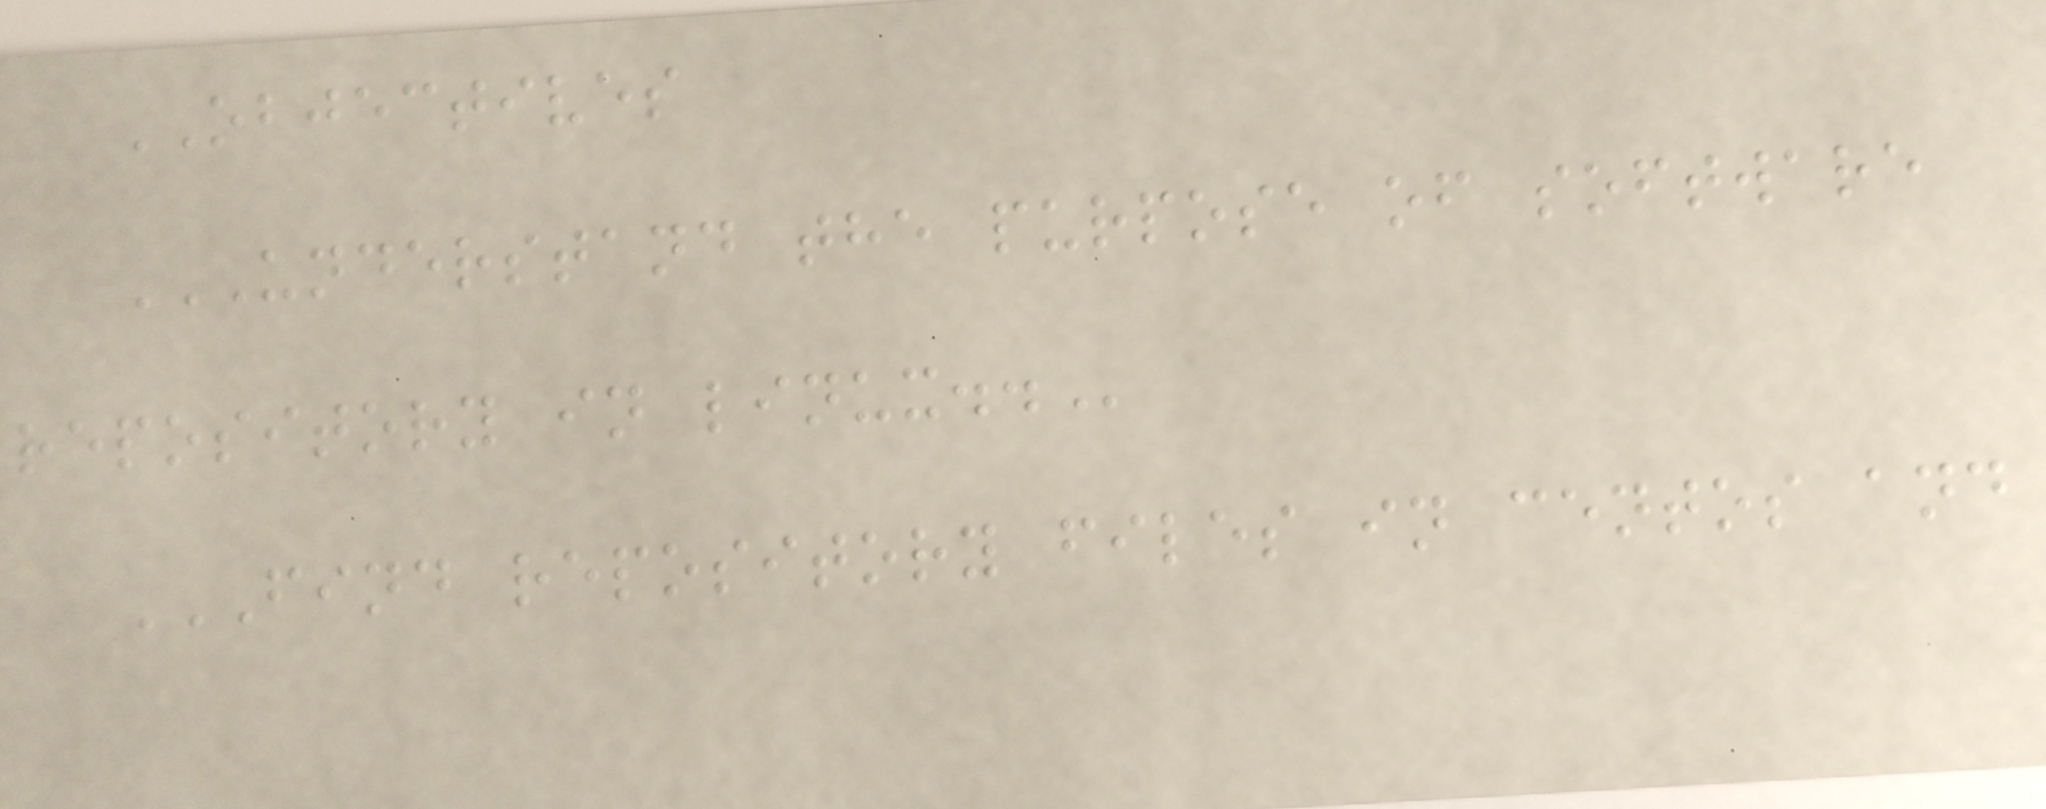OBJECTIVES
UNDERSTAND THE PURPOSE OF SOFTWARE
REPOSITORY IN LINUX..
FIND REPOSITORY FILES IN CENTOS AND
